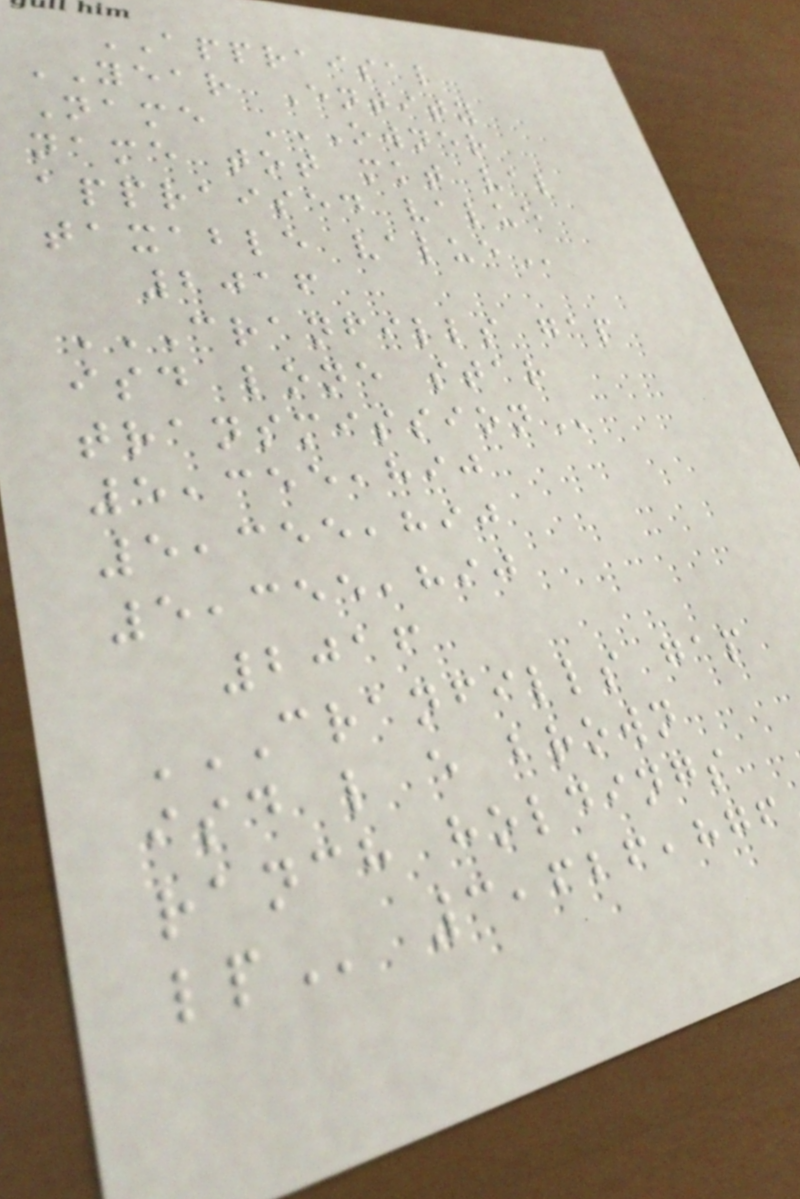APPRAISAL
YEAR Entity
Name OWNER
NAME TOT MKT VAL
APPRAISED VALUE
TAXABLE VALUE
2016
CRANFILLS GAP
ISD LONE STAR
TRANSMISSION
5,355,890
5,355,890
5,355,890
2016
CRANFILLS GAP
ISD L E BROWN
RANCH HOLDINGS
LP 3,626,876
